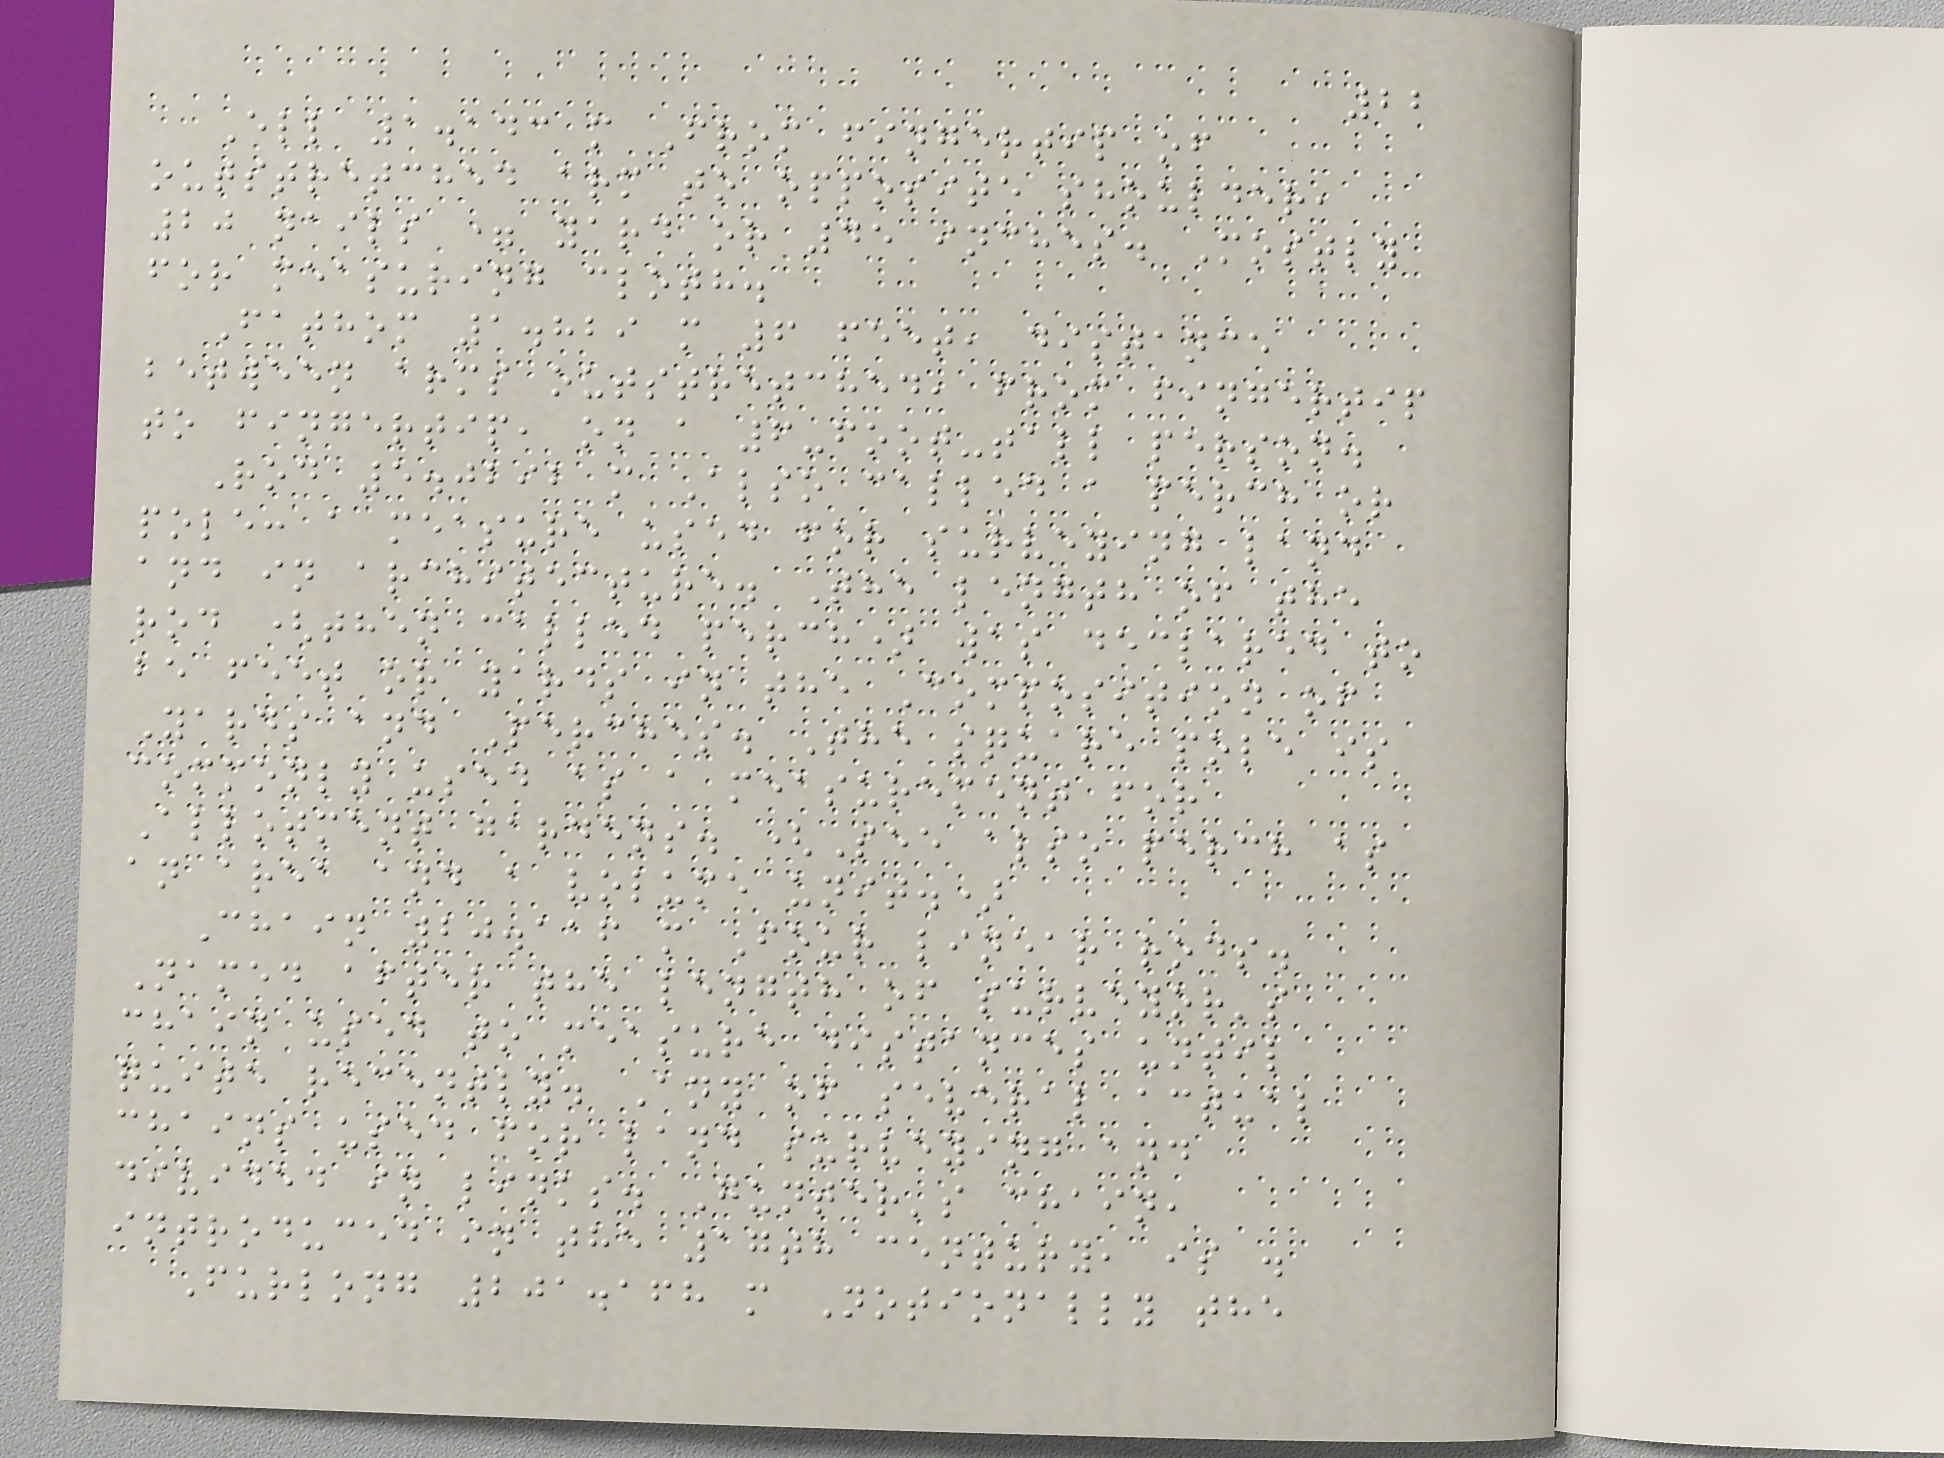22
Ell 1.143 m From fingertip of
outstretched arm to opposite shoulder,
20 nails = yard or 45 inches. Mostly
for measuring cloth.
Fathom 1.829 m 6 feet, distance
between arms outstretched, from fingertip
to fingertip, on a 6-foot-tall person.
Rod 5.0292 m Also called a perch or
pole: a measure used for surveying land
and in architecture. The length of the
rod (then called perch) was declared to
be feet or yards in the Composition of
Yards and Perches. The square pole is
commonly used as a measurement for
Allotment gardens. (See also perch as
an area and a volume unit.)
Chain 20.116 m Four linear rods.
Named after the length of surveyor's
chain used to measure distances until
quite recently. Any of several actual
chains used for land surveying and
divided in links. Gunter's chain,
introduced in the 17th century, is .
Furlong 201.168 m Notionally the
